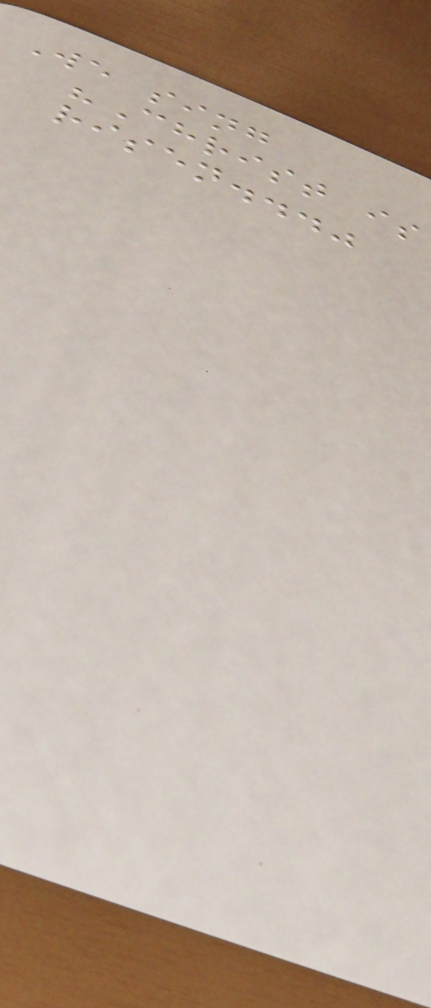We sing
"Christ is
risen..."
